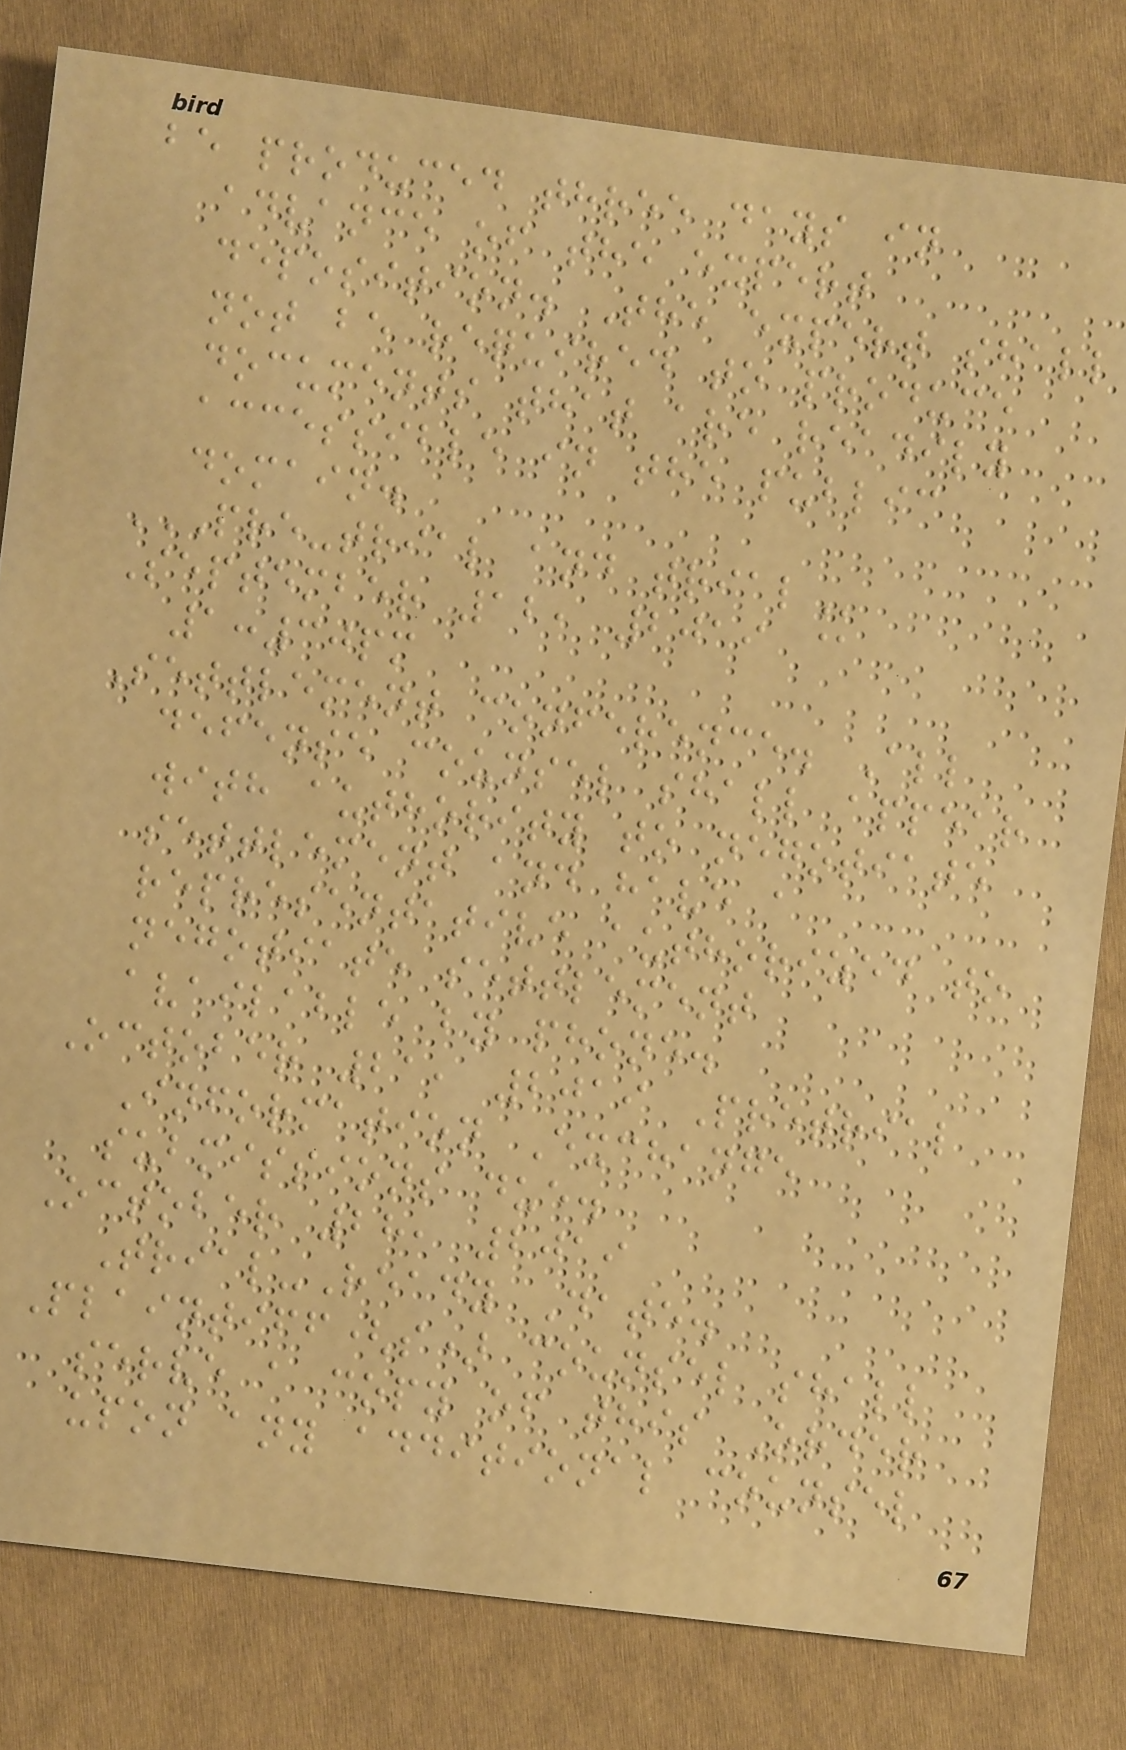be produced three days in
advance of the expert
deposition. The expert shall
not be required to produce
documents that are readily
accessible in the public
domain.
PRE-TRIAL AND TRIAL
September 12, 2019 @
1:30pm
Settlement conference. All
defense counsel shall appear
with authority to negotiate
settlement and have a
representative authorized to
negotiate settlement
available by phone.
October 21, 2019 Pretrial
Information Exchange
submissions due.
October 28, 2019
Trial-Ready Date.
Plaintiff(s) counsel shall
serve a copy of this Order
upon any additional counsel
